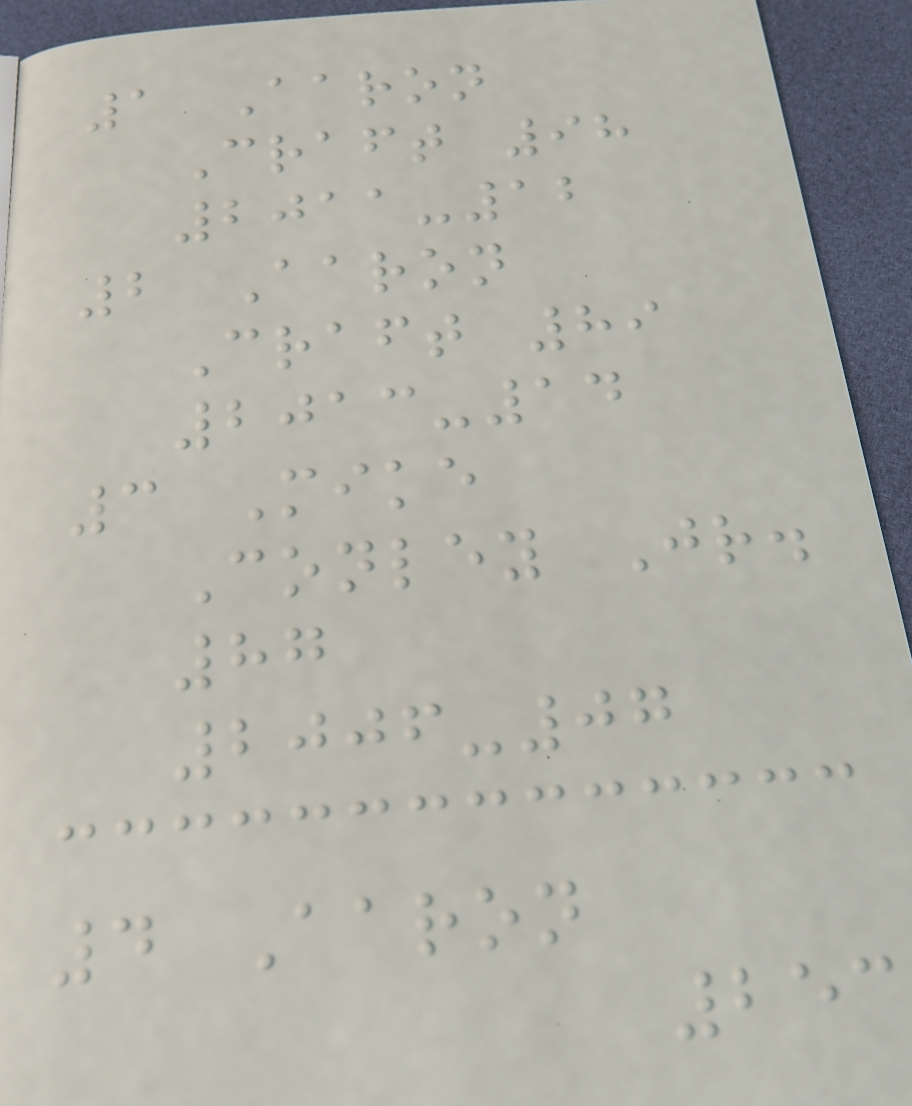1 Aaron
Craft 98
2011-12
2 Aaron
Craft 89
2013-14
3 Mike
Conley Jr.
87
2006-07
4 Aaron
253
